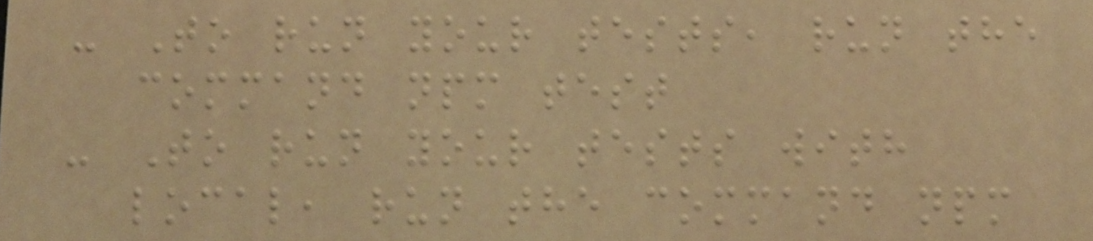- To run your tests, run the
command npm test
- To run your tests with
local, run the command npm
